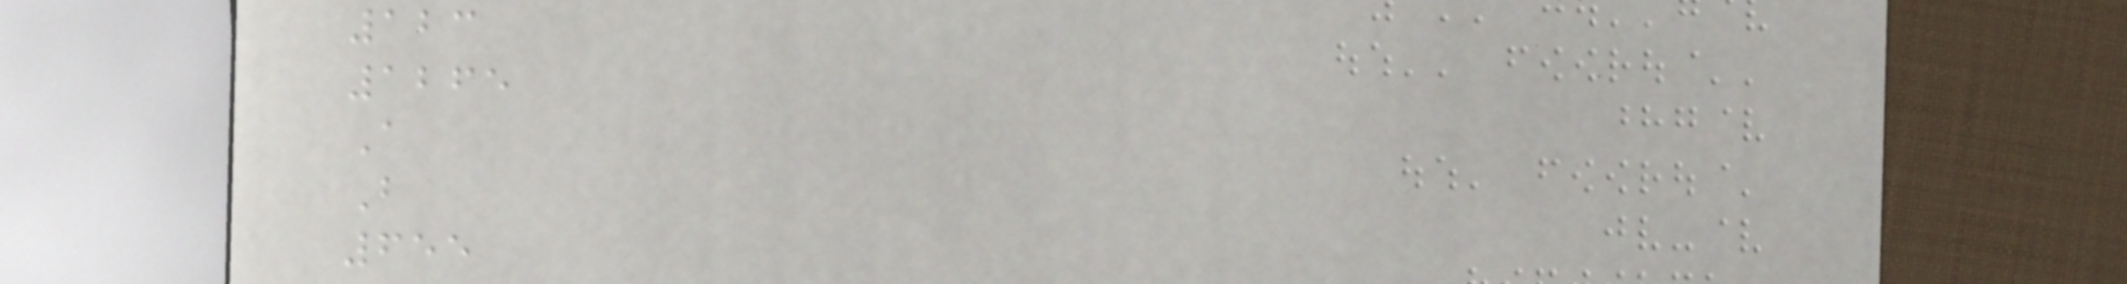123
1265
A
B
655
